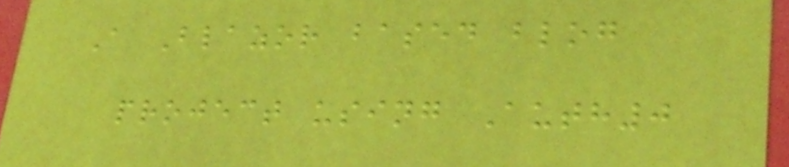A Blazor based blog
project using Auth0
